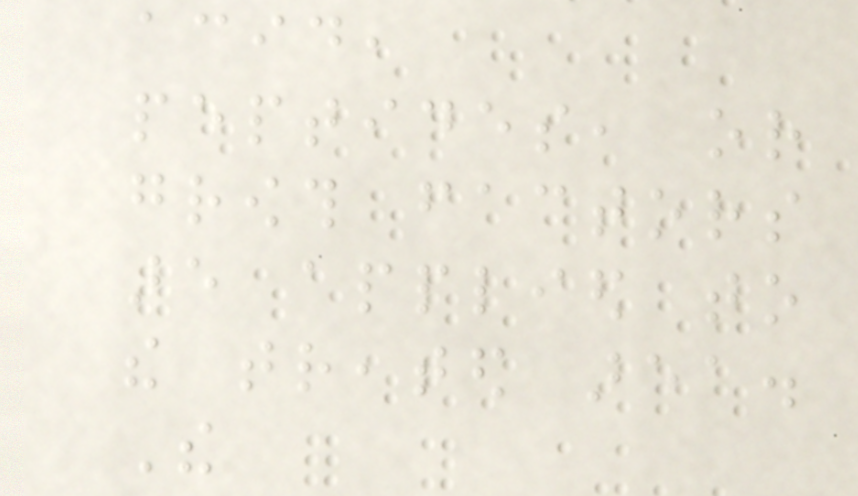acid,
peptides, or
growth factors
are applied to
the treated area.
The
